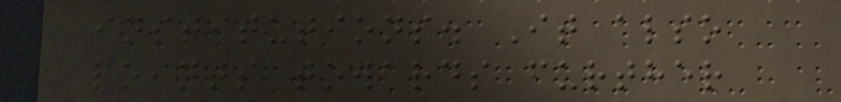institutions. It also
points towards further
